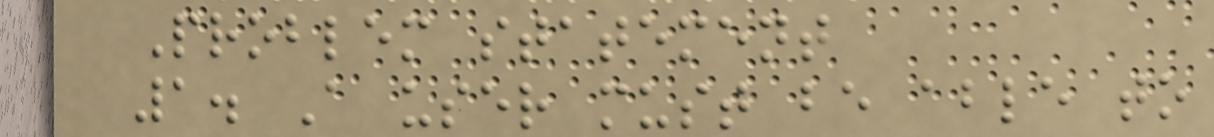Problem statement
1. A user must be able to
